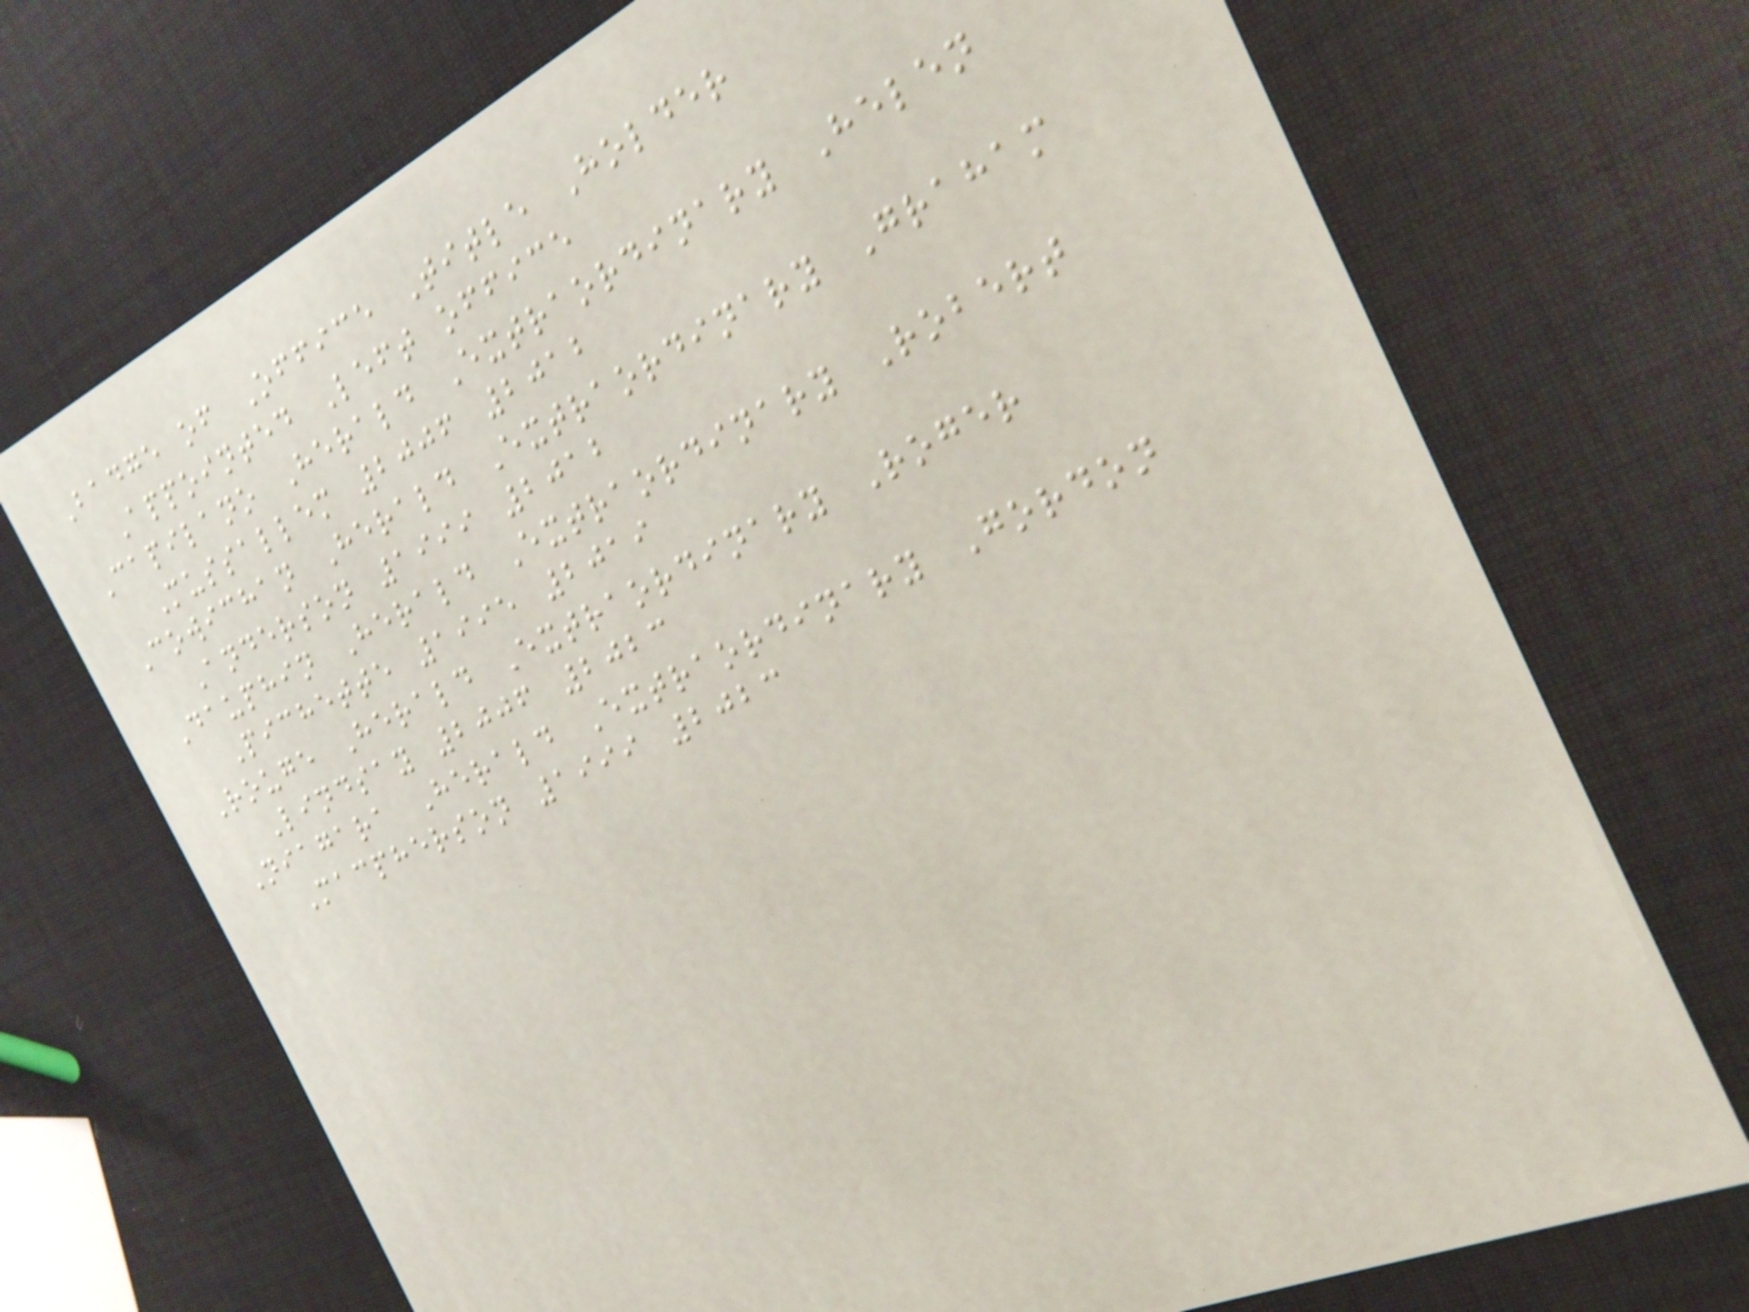Badge of Office Title Holder
Appointed Left office
Capilano Herald Extraordinary Helen
Mussallem 2006 2012
Cowichan Herald Extraordinary Graham
Anderson 1999 2012
Dauphin Herald Extraordinary Robert
Pichette 1995 2019
Rouge Herald Extraordinary Roger
Lindsay 2006 2023
Niagara Herald Extraordinary Gordon
Macpherson 1999 2023
